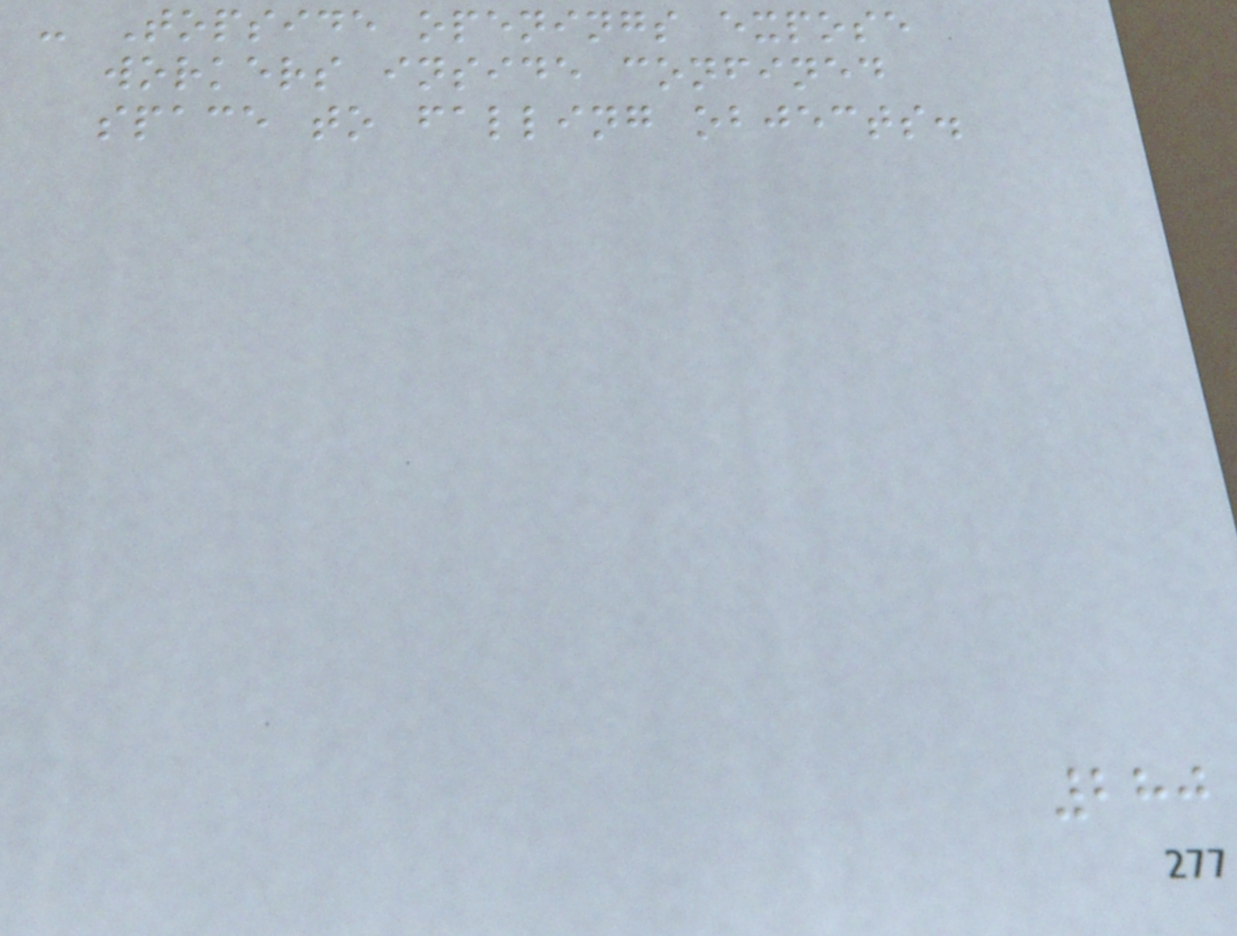- Topside openings expose
workers inside confined
space to falling objects.
280
